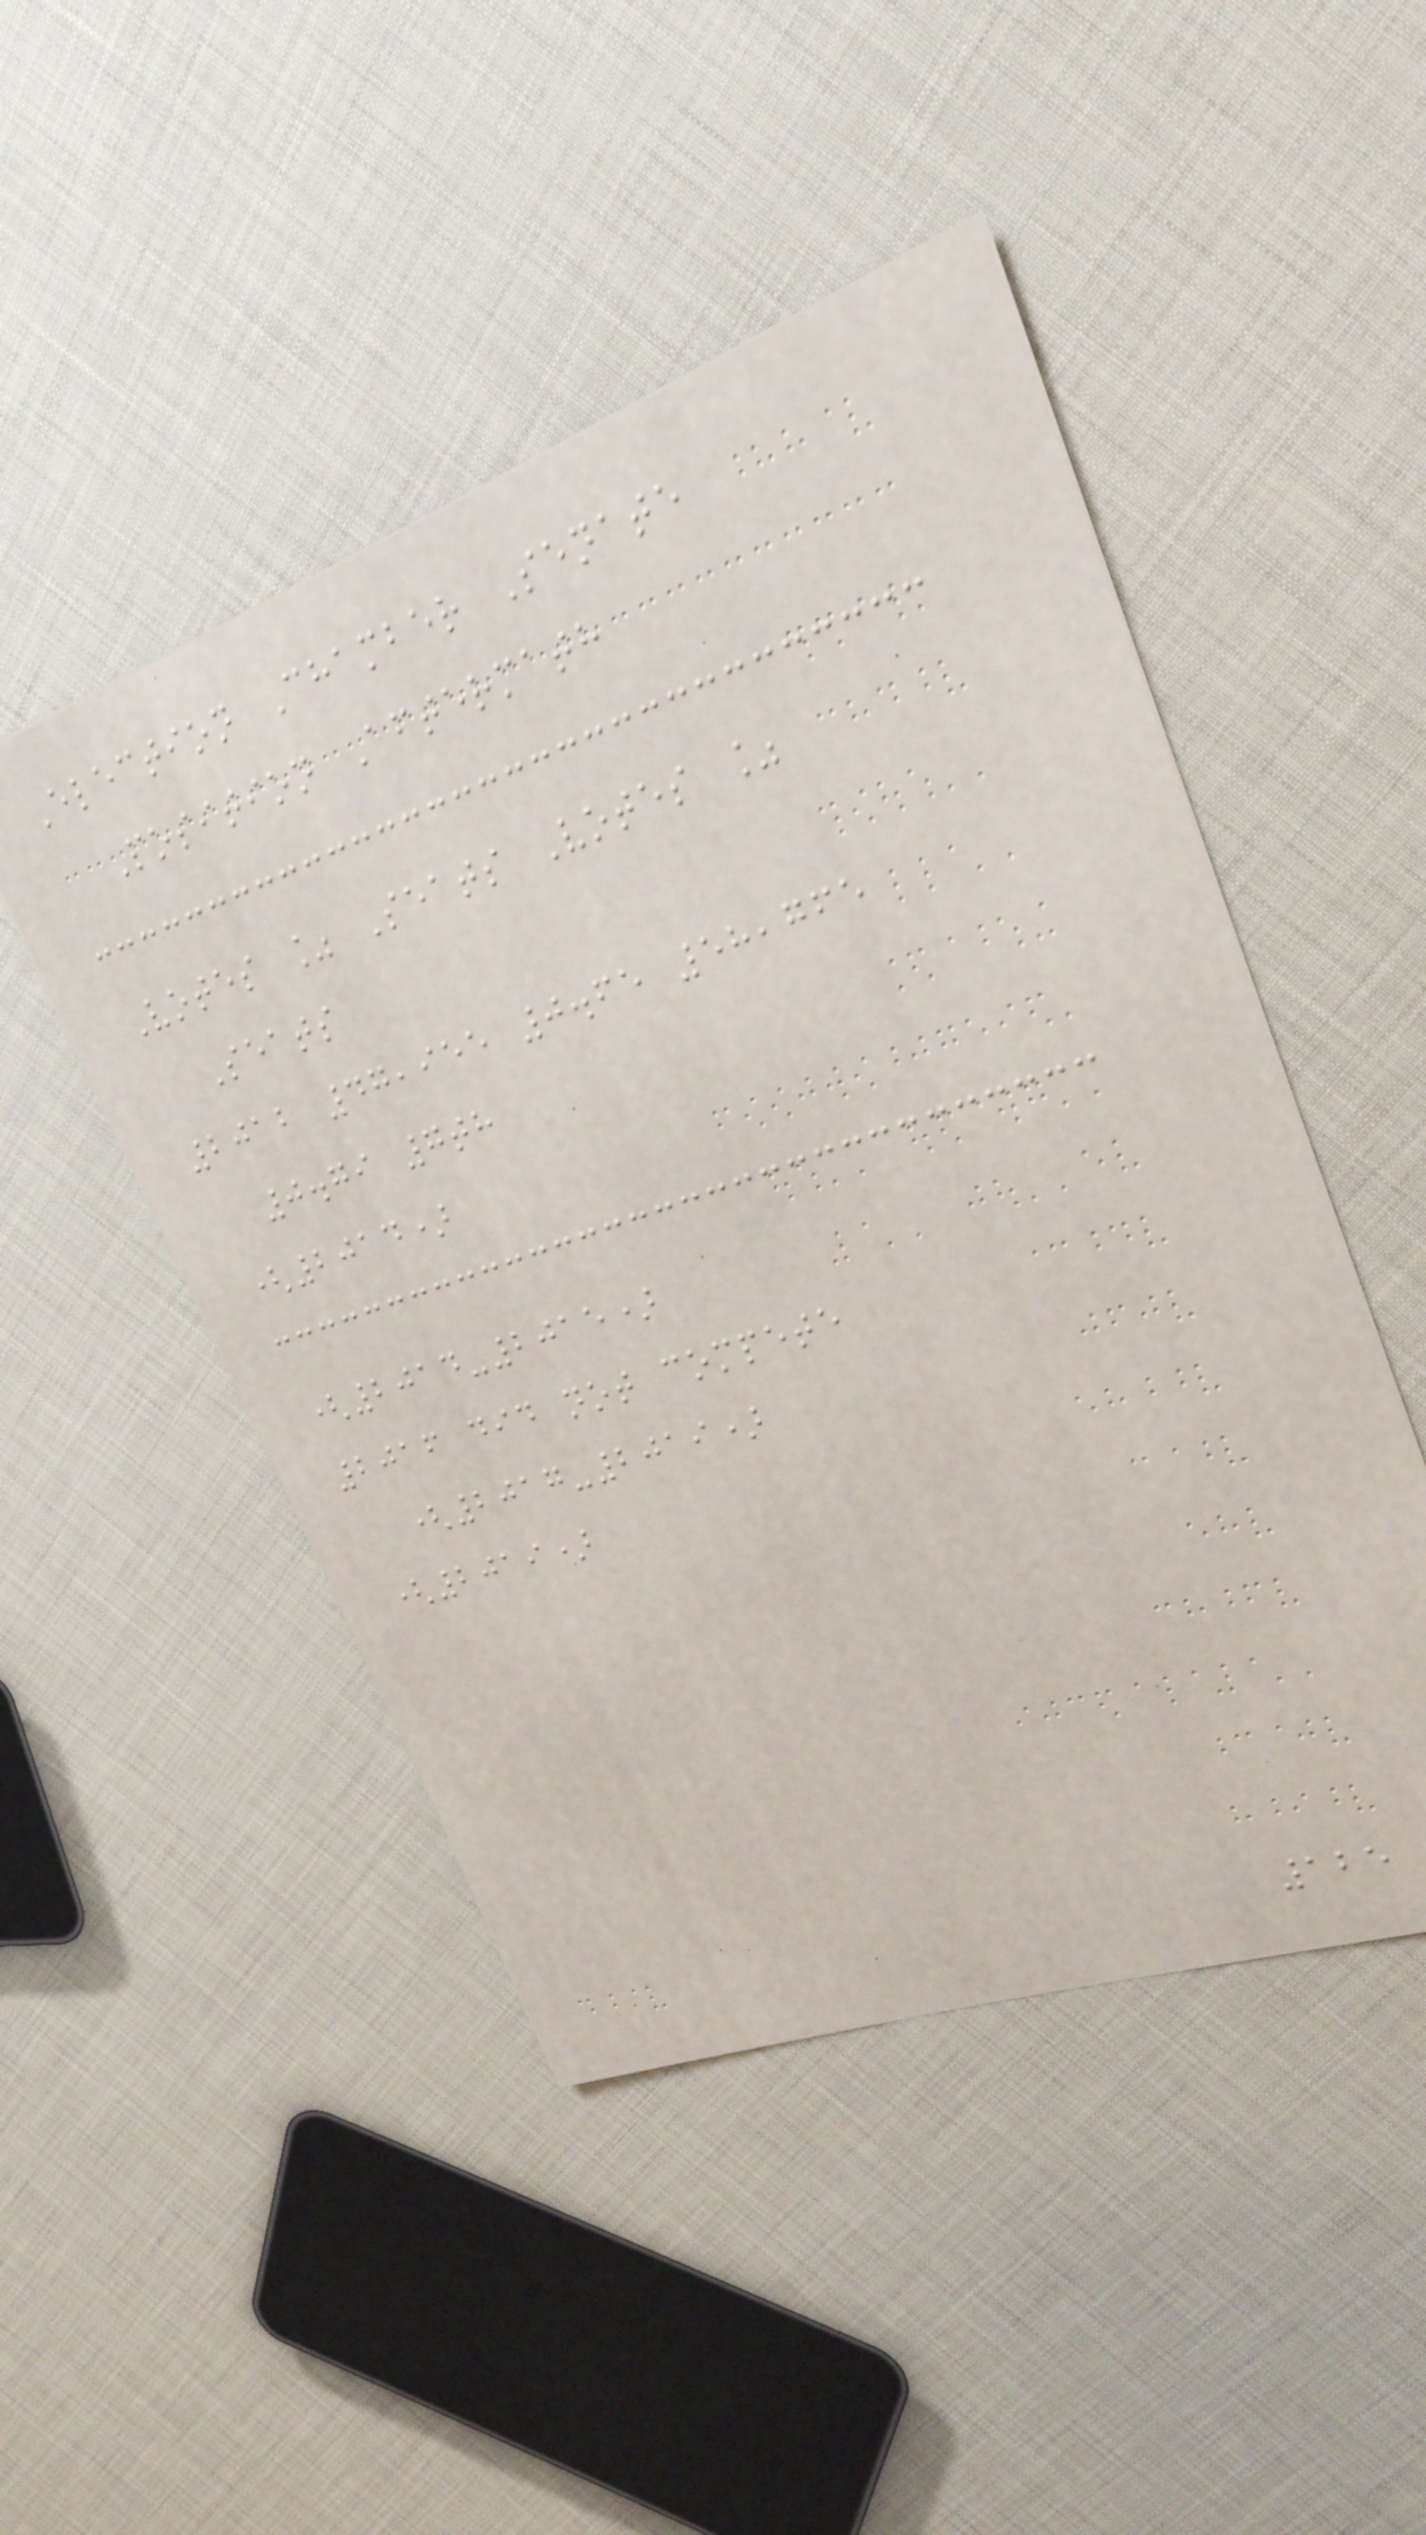Election Chamber Senate
Position Aftermath
Votes % Seats Votes %
Seats
2012 47,955 0.65 58,765
0.79 7th
(2014)
(2014-2015)
2016 did not compete
(2017-2019)
(2019)
125
